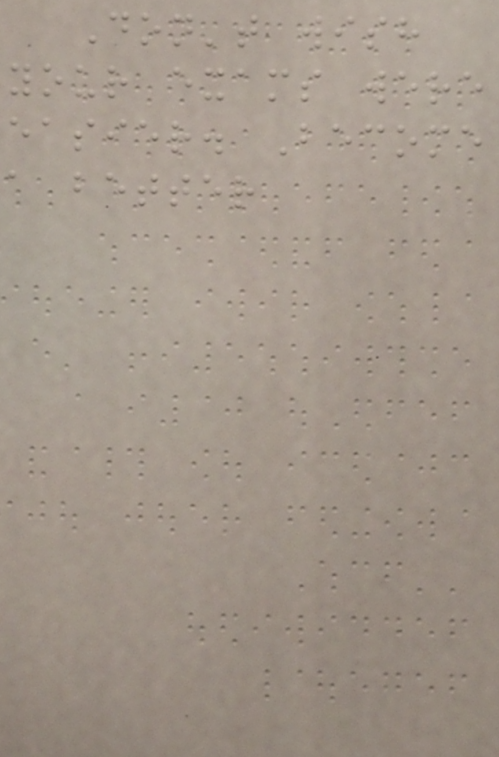Don't wish
your exams were
easier. Become
a better
